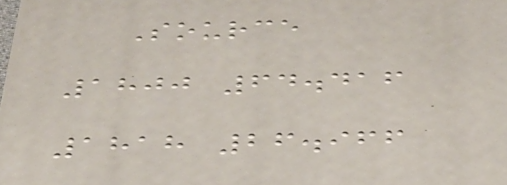Source
1800 64.416
1818 26.966
